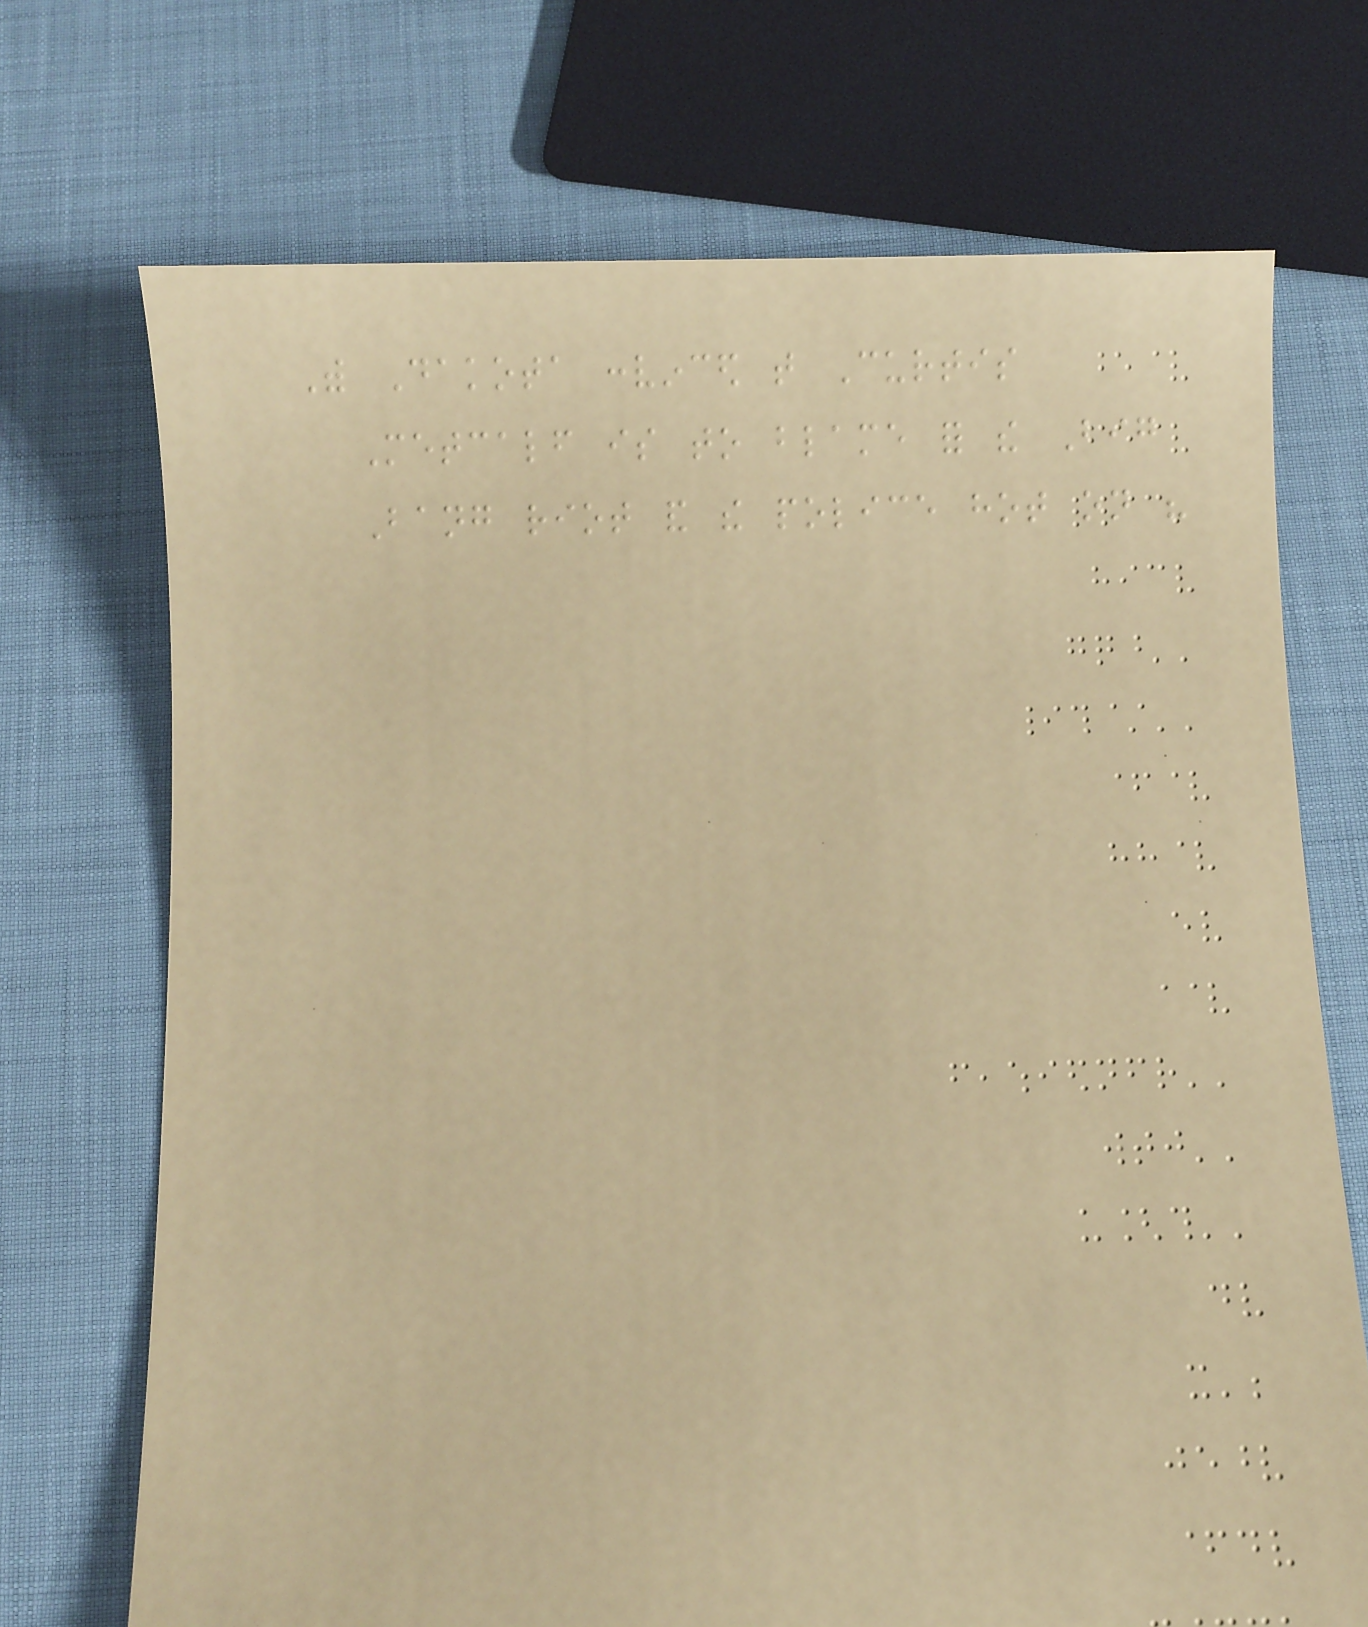With Dakota convinced that Curtis
Metcalf is to blame for the Big
Bang riot and the police hot on his
